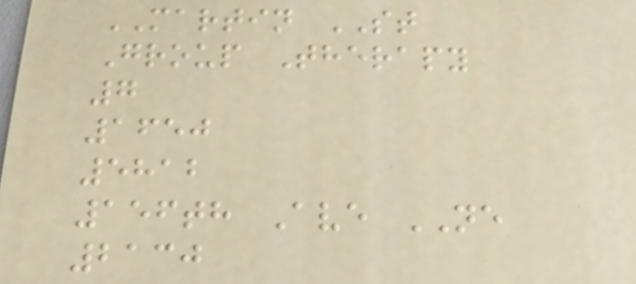MARTIN ST
Group Therapy
7
1650
5812
156th Ave NE
2130
